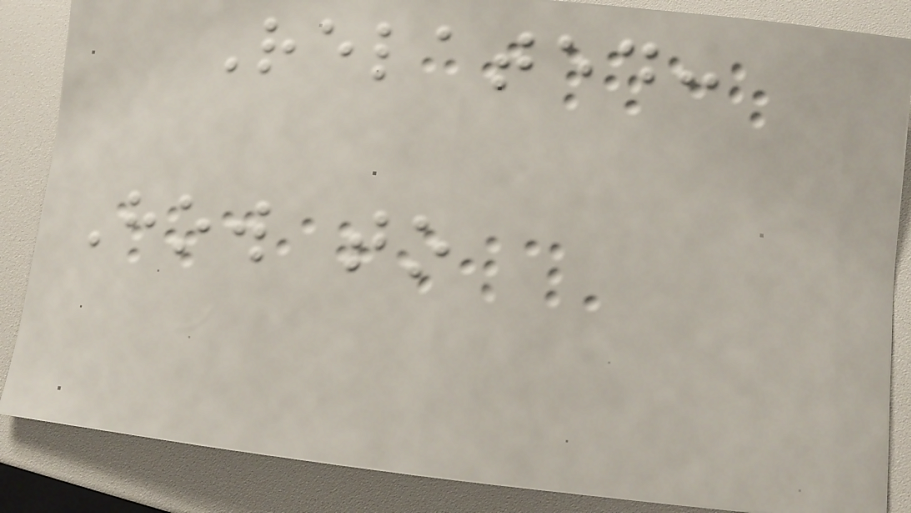Related:
How to
